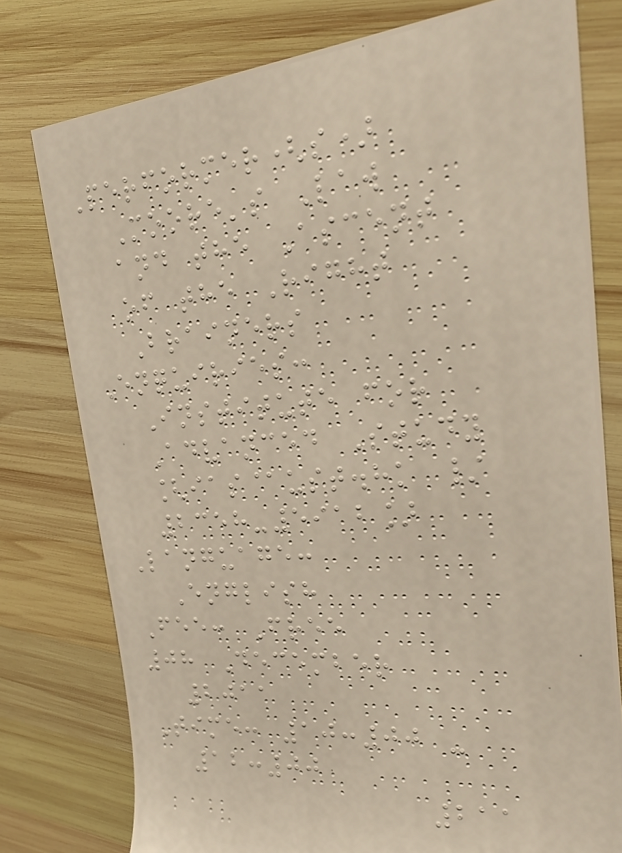Performer(s)
Moore's Law
and the Ascent
of the Right
Brainers
Enquiries:
Institute for
Advanced Study
[ias@ust.hk /
2358-5912]
Language:
English
Fee: Free
08 December
2011
Time: 10:00 -
12:00
211
